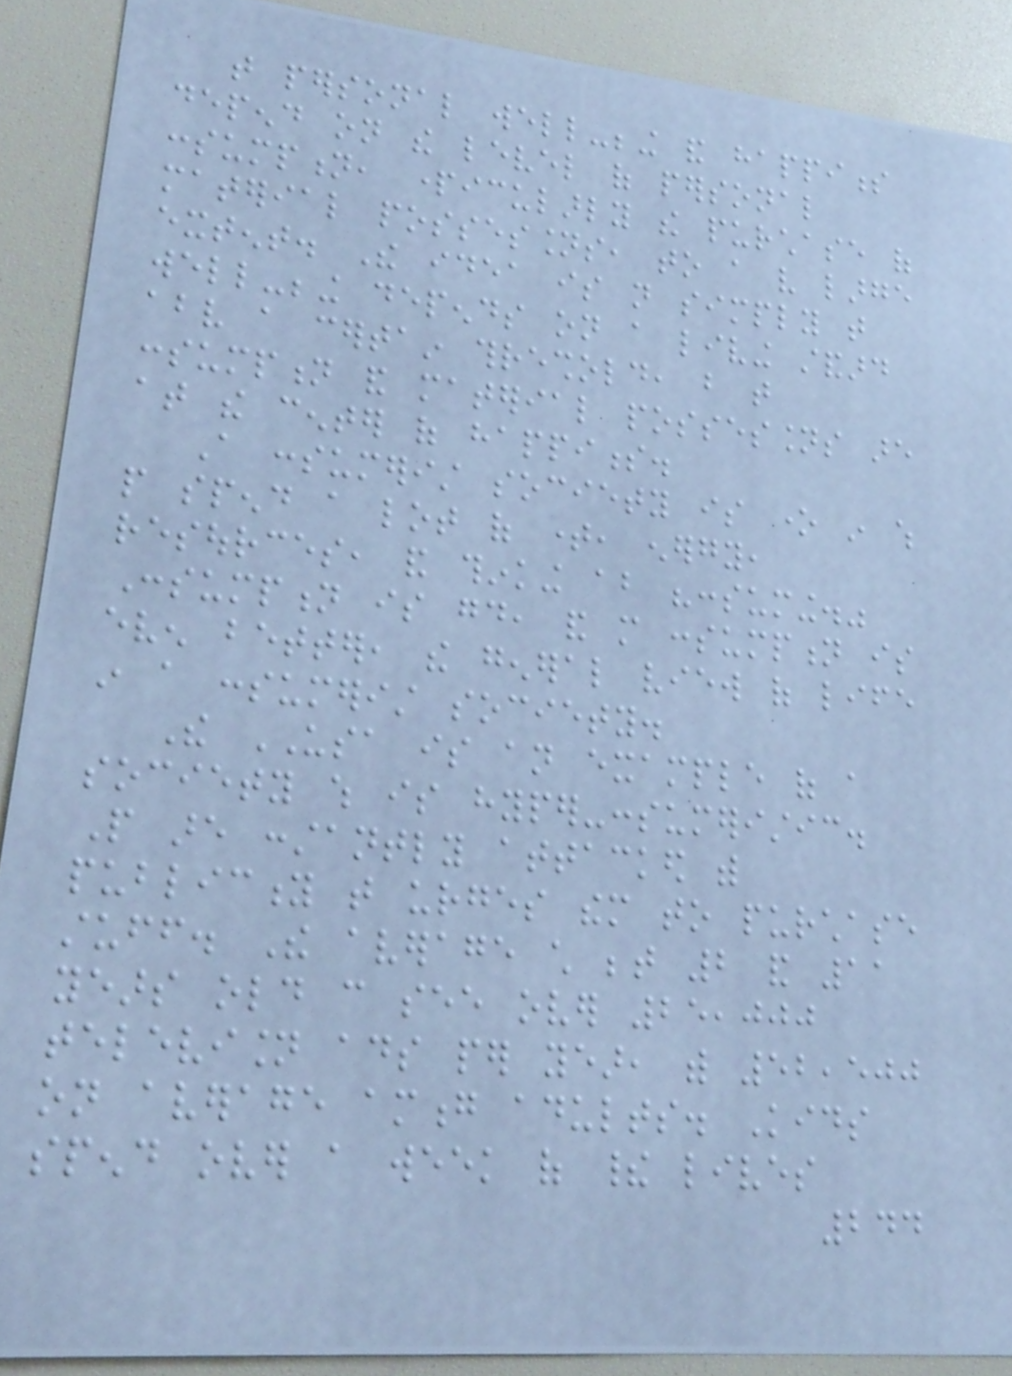that personal well-being and happiness
depend on the level of personal
consumption, particularly the purchase of
material possessions, to a very large
extent. The idea is not simply that
well-being depends on a living standard
above a certain threshold, but that
consumption and material possessions are
at the center of happiness.
A consumerist society is one in which
people spend a lot of time, energy,
resources, and thinking about "consuming."
Consumption is good, and more consumption is
even better, the general view of life
in a consumerist society.
The USA is an example of a
society which is hyper-consumeristic.
People are constantly attacked with
publicity that urges them to purchase
stuff. The average child between 2 and 11
years old can see over 25,000
television ads per year, with 52,500
on average among adults. Kids
spend over a week of their lives
244
